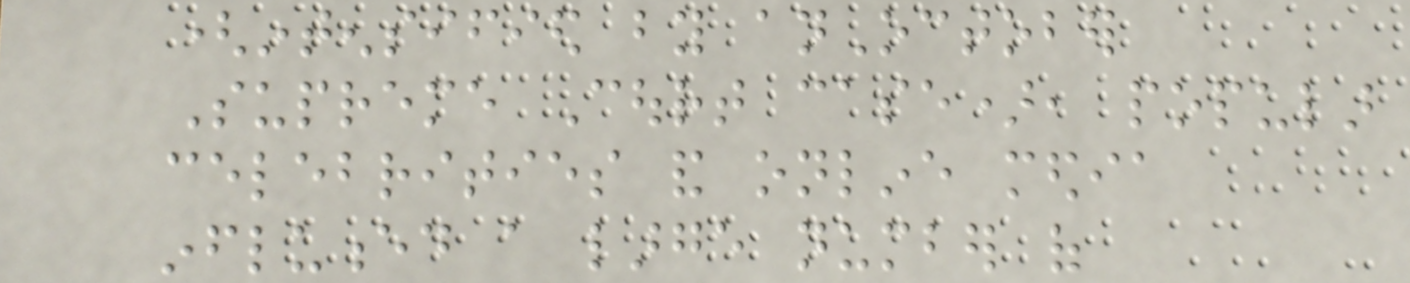(intensified by anOctober
Supreme Court case), popular
celebrities and online media
influenced a large number of
